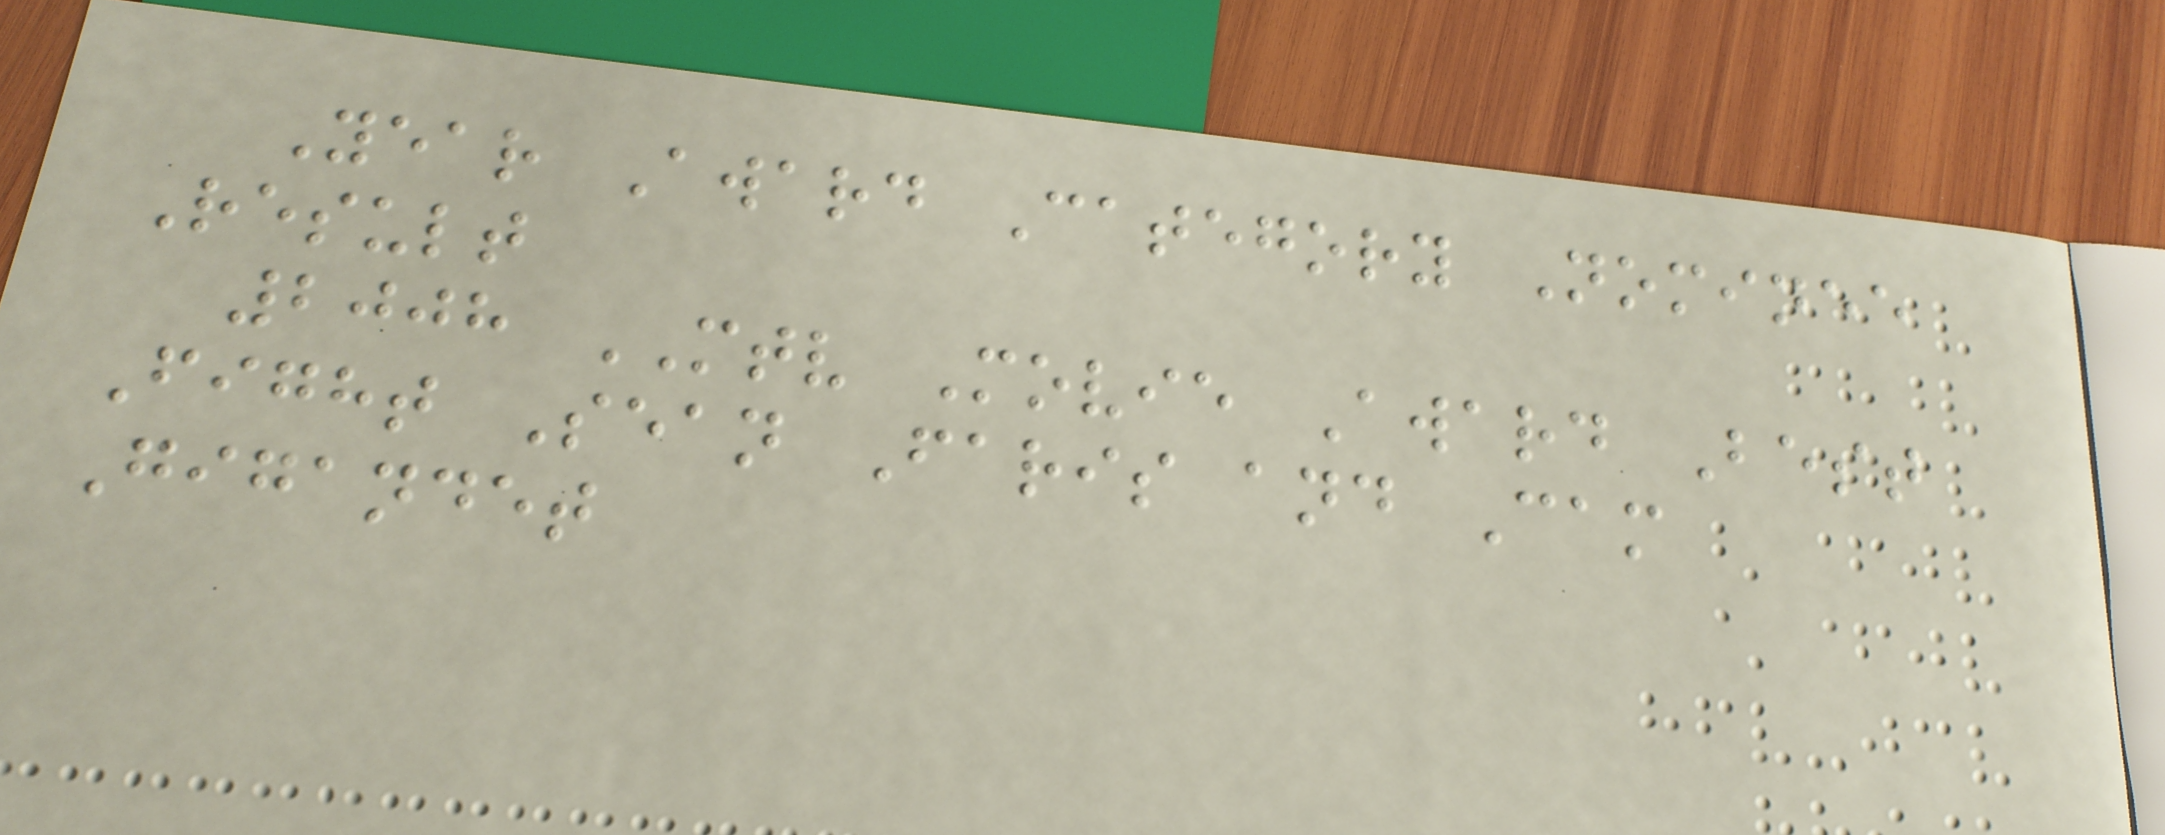Year Award Category Nominee
Result
2008 MTV Movie Award Best
Fight Sean Faris and Cam
Gigandet
